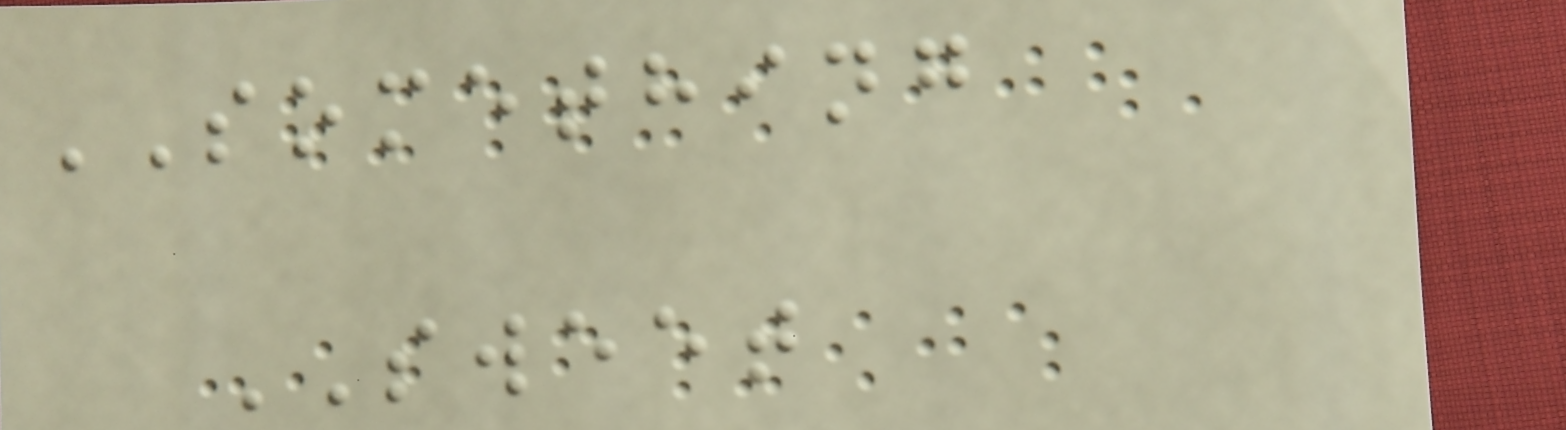SOMETHING
SWEET
